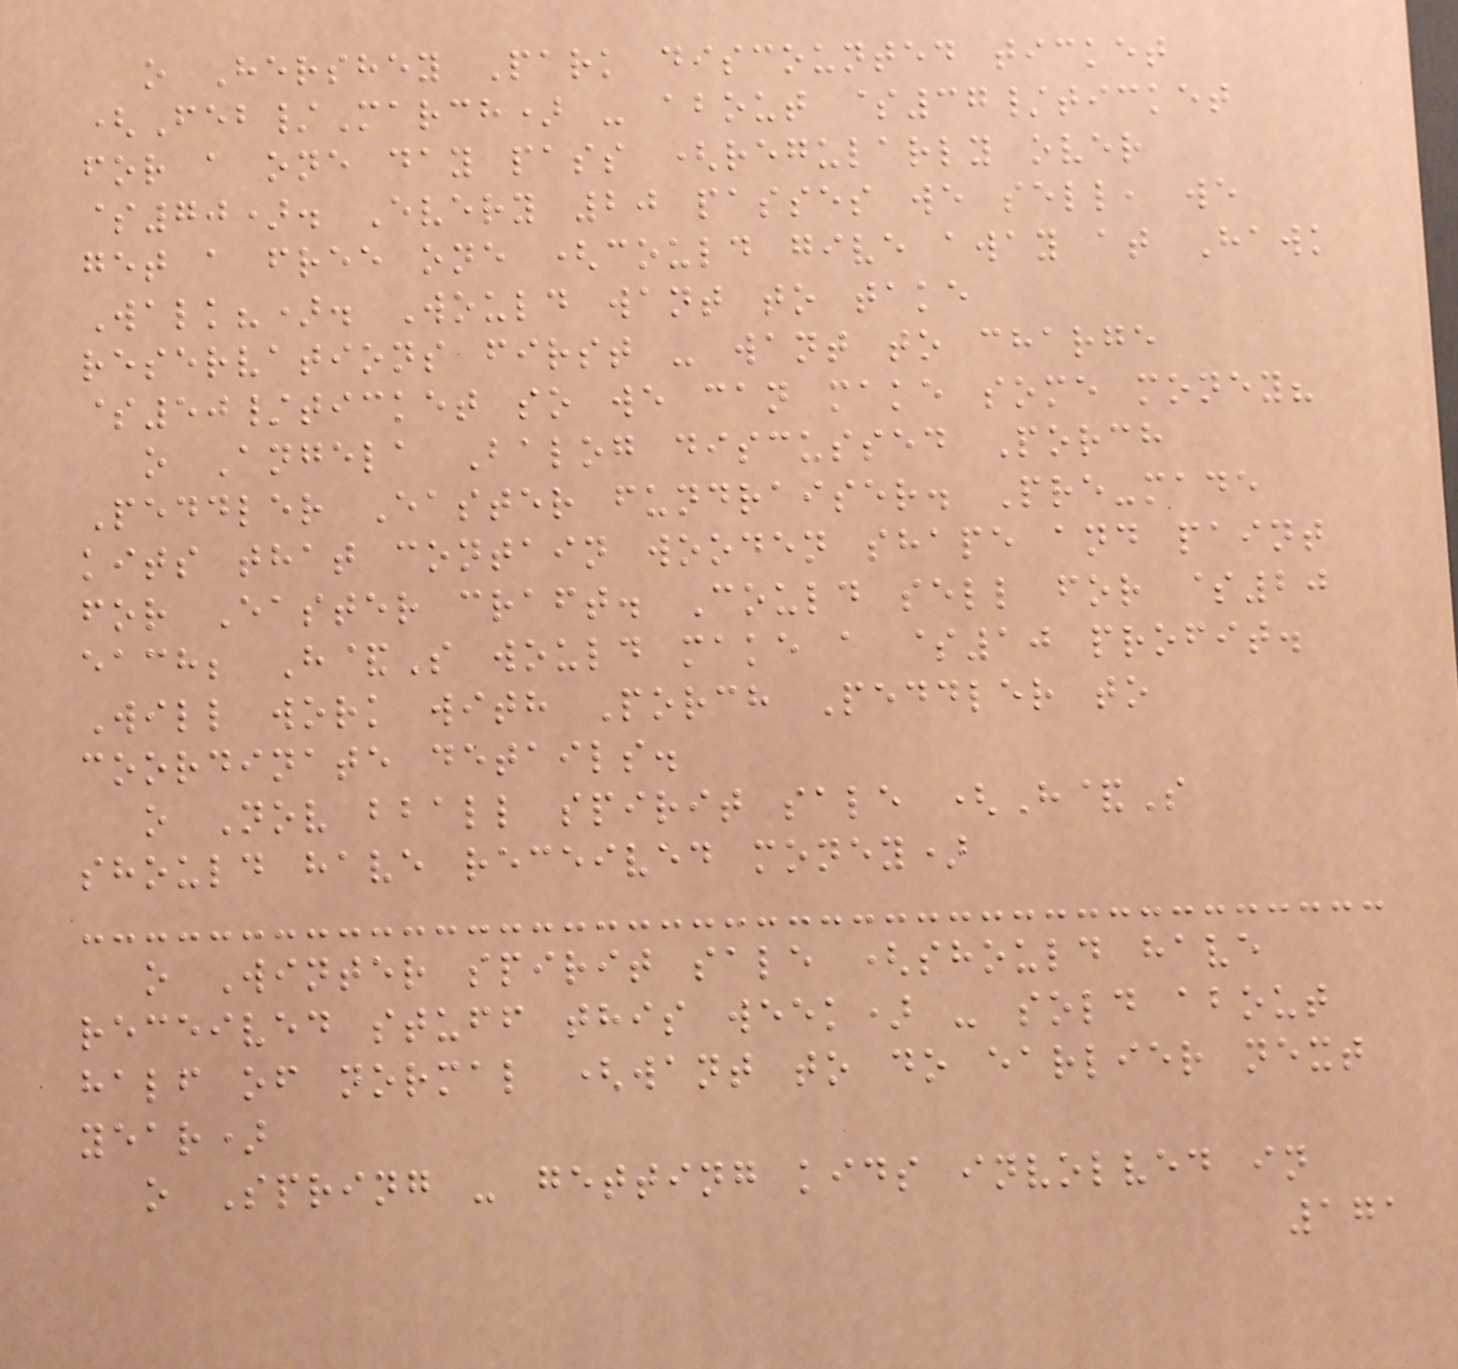o Hershey Park discounted ticket
(Feb/March) - about $37/ticket
for a one day pass (regularly over
$70). Every 20 passes we sell, we
get a free one (could give away at Hawk
Walk?). Would want to take
reservations first - want to charge
$50/ticket so we can make some money?
o Angela Balog discussed Porch
Peddler Easter fundraiser. Pre-made
kits that contain wooden shape and paint
for Easter craft. Could sell for $20
each; H&S would make a $10 profit.
Will work with Porch Peddler to
coordinate details.
o Nov bball spirit sale (H&S
should have received money)
o Winter spirit sale (should have
received stuff this week) - sold about
half of normal (want to do earlier next
year)
o Spring - getting kids involved in
171
